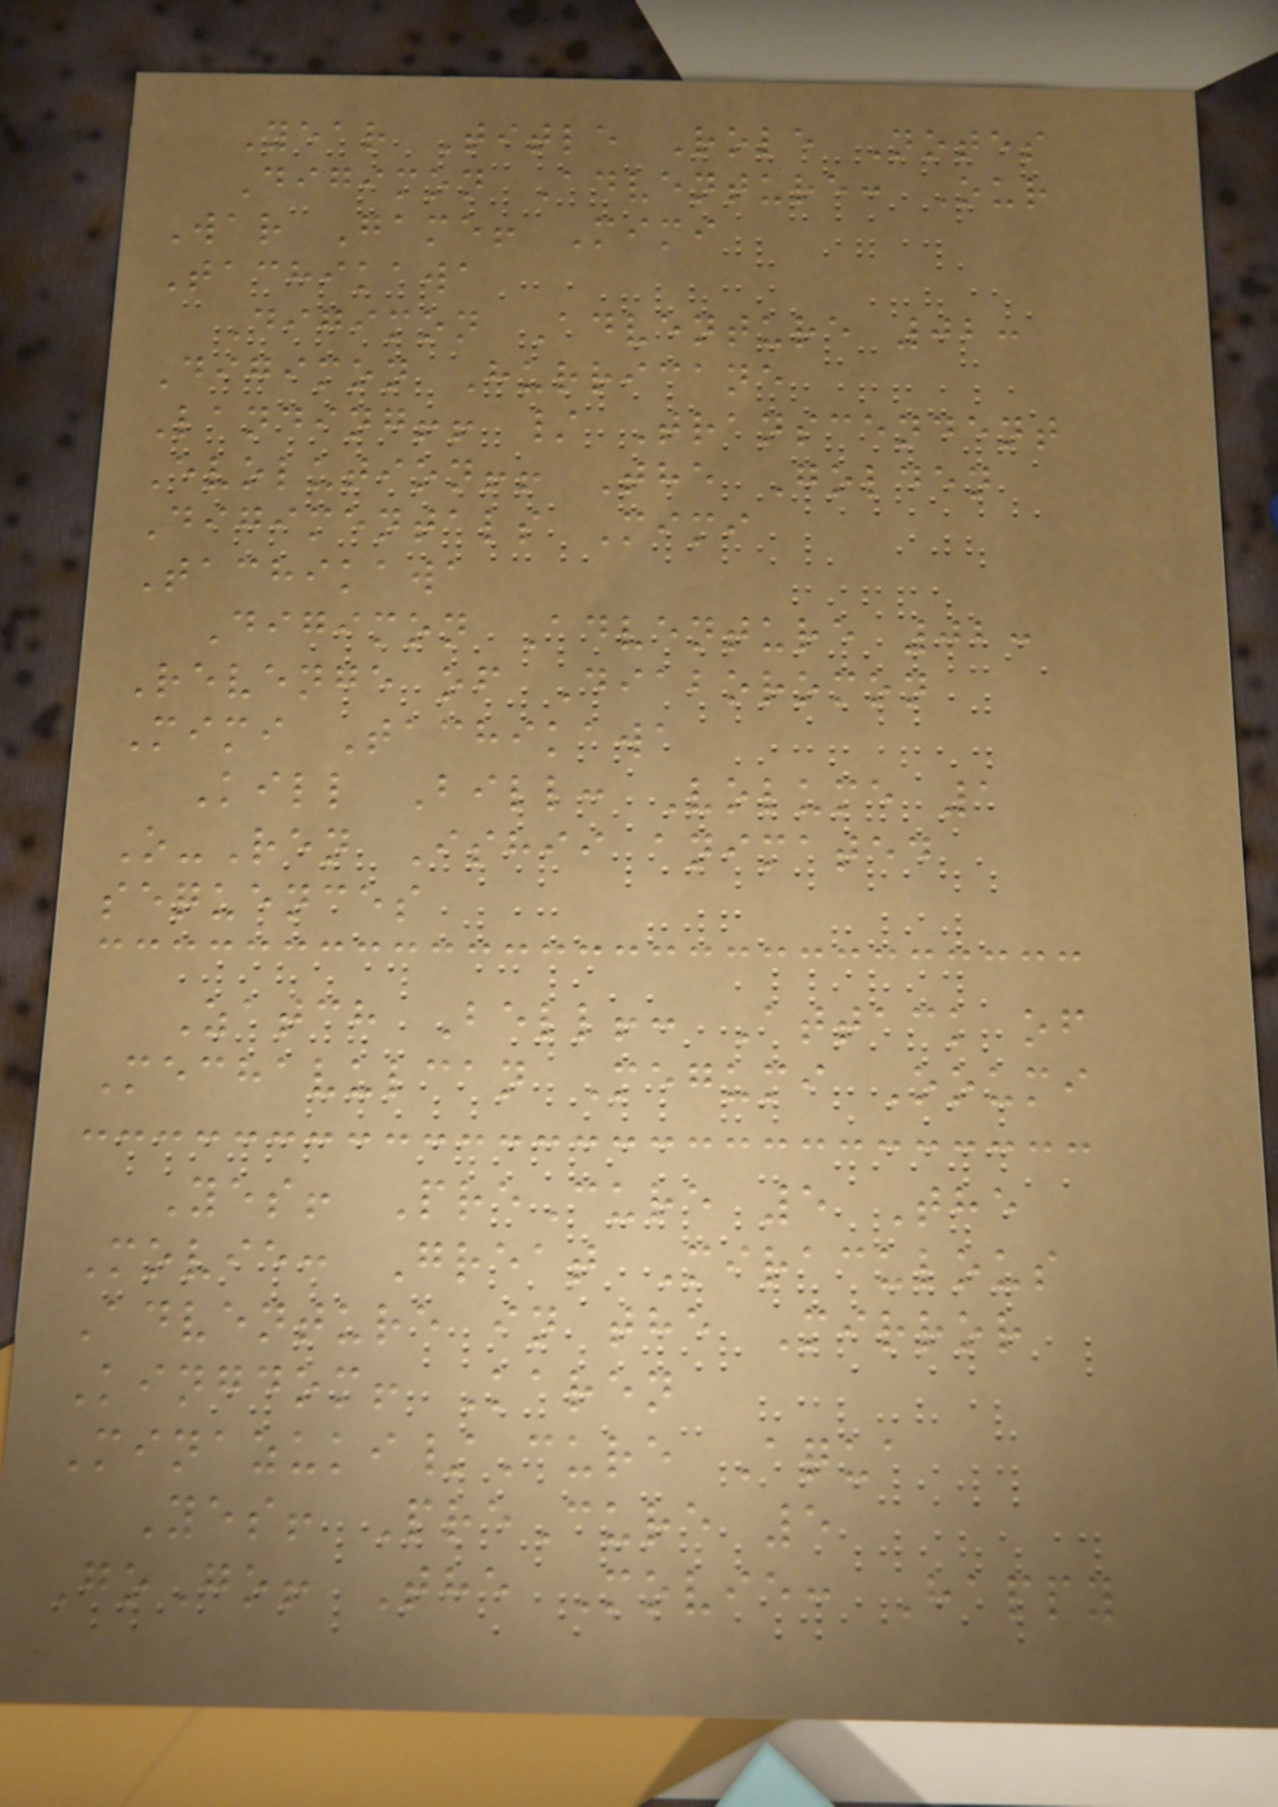Year Title Role Notes
Digimon Adventure: Our
War Game! Mimi
Tachikawa
Digimon Adventure 02:
Digimon Hurricane
Landing!! / Transcendent
Evolution!! The Golden
Digimentals Mimi
Tachikawa
Digimon Adventure 02:
Revenge of Diaboromon
Mimi Tachikawa
Kill Bill: Volume 1
O-Ren Ishii animated
sequences
Zatch Bell!: Attack of
Mechavulcan Megumi Ooumi
Yes! PreCure 5 The
Movie: Great Miraculous
Adventure in the Mirror
Kingdom! Karen
Minazuki/Cure Aqua
Yes! PreCure 5
GoGo! The Movie: Happy
